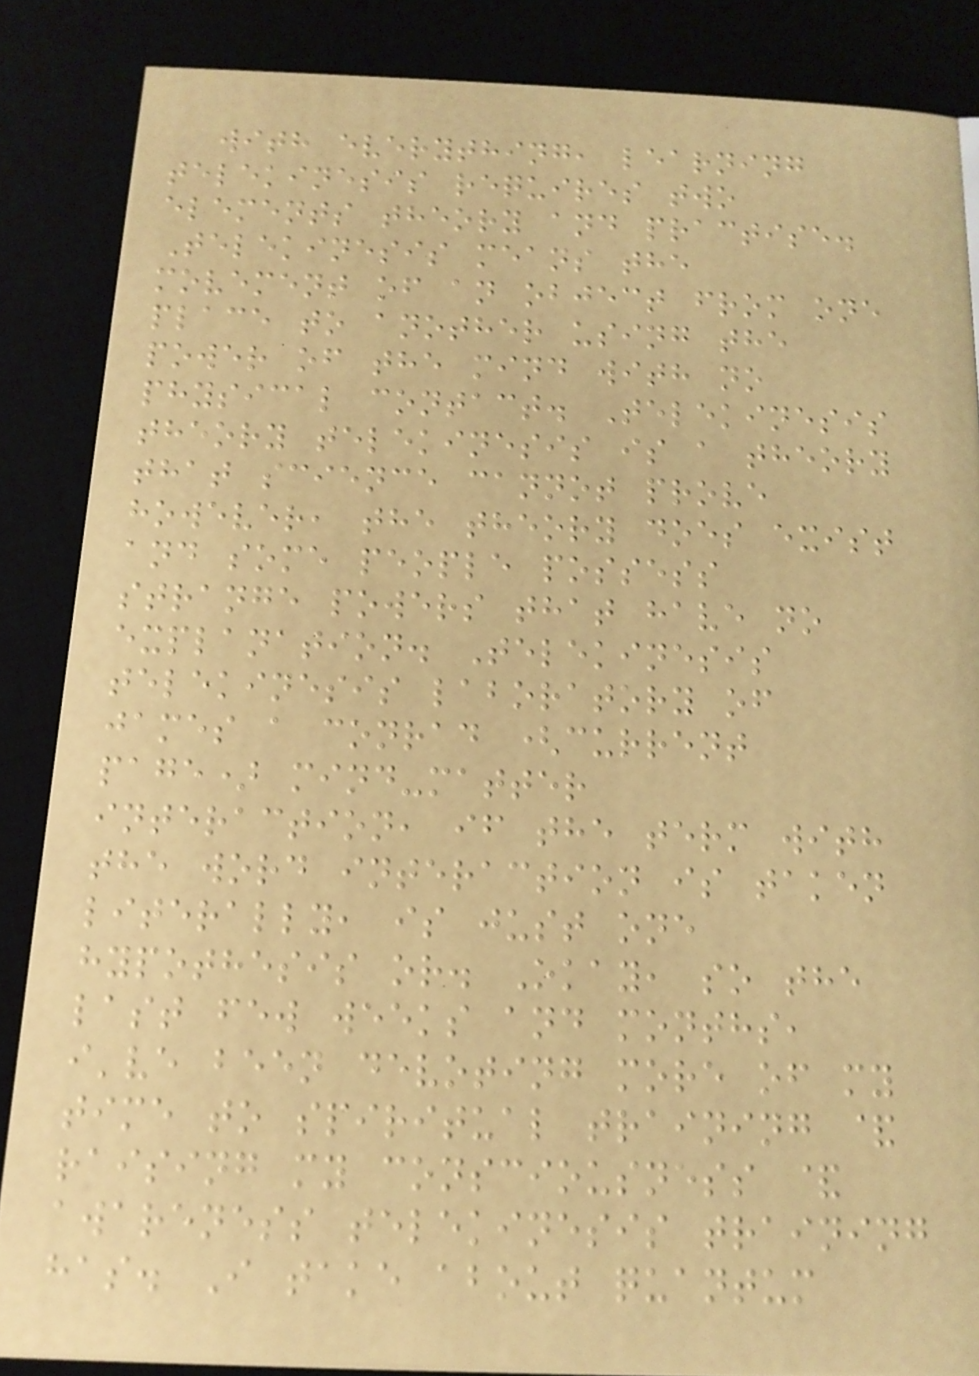with everything, learning
telekinesis requires two
elements theory and practise.
Telekinesis means the
movement of an object from one
place to another using the
power of the mind with no
physical contact. Telekinesis
theory telekinesis is a theory
that science cannot prove
however, the theory does exist
and some people possess
strange powers that have no
explanation. Telekinesis
telekinesis laboratory of
james a conrad (current
page) mind-matter
interaction, if the term with
the word interaction is taken
literally, is just one
hypothesis or. Okay, so the
last few weeks and months,
i've been devoting more of my
time to spiritual training &
raising my consciousness &
awareness telekinesis training
has. I take about quantum
